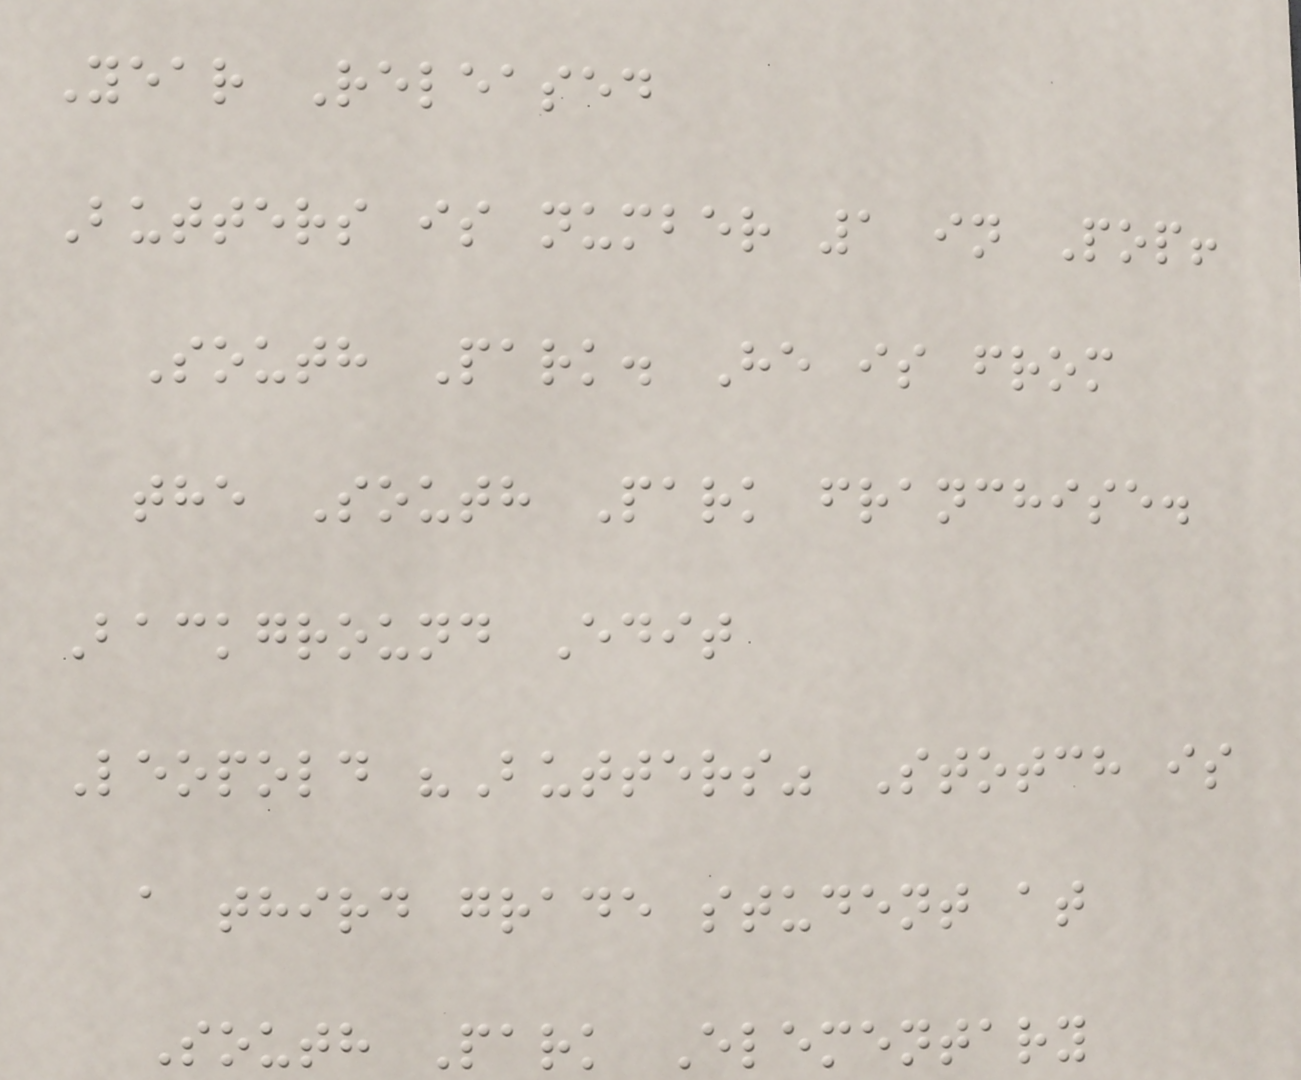Year Released
Butters is number 1 in Pop!
South Park. He is from
the South Park franchise.
Background Edit
Leopold "Butters" Stotch is
a third grade student at
South Park Elementary
